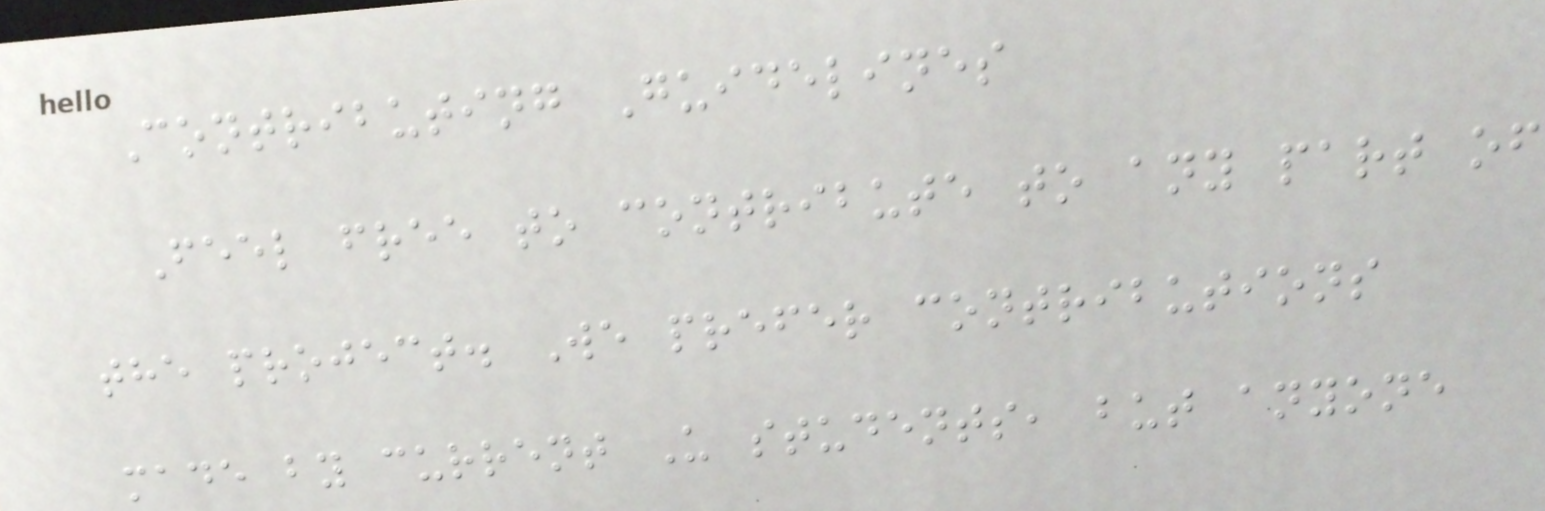Contributing Guidelines
Feel free to contribute to any part of
the project. We prefer contributions
made by current U students, but anyone
